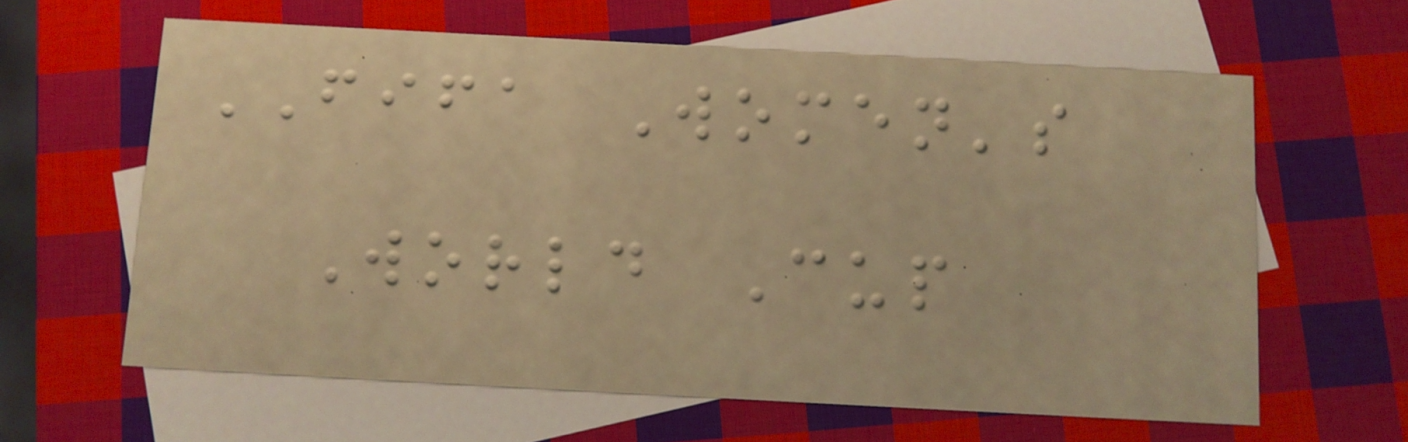FIFA Women's
World Cup
